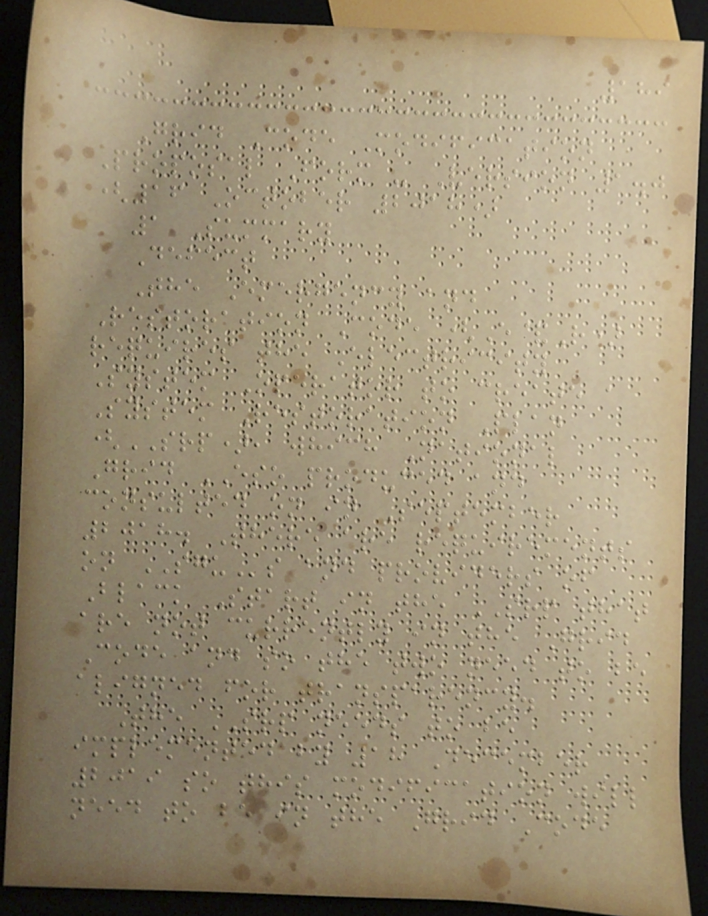189
Grid Code Modification
Proposal Form - Version 1.0
(16 October 2018)
1 Summary
Defect
The Emergency and
Restoration Code (E&R)
requires the Electricity
System Operator to create a
System Restoration Plan
(SRP), which National
Grid ESO produced and
consulted on in September
2018. There are requirements
on SGUs and providers of
Black Start in the SRP that
are not currently in the Grid
Code and so the two need to be
aligned for transparency.
The SRP needs to be
implemented by 18 December
2019 so this modification will
need to be in the Grid Code
